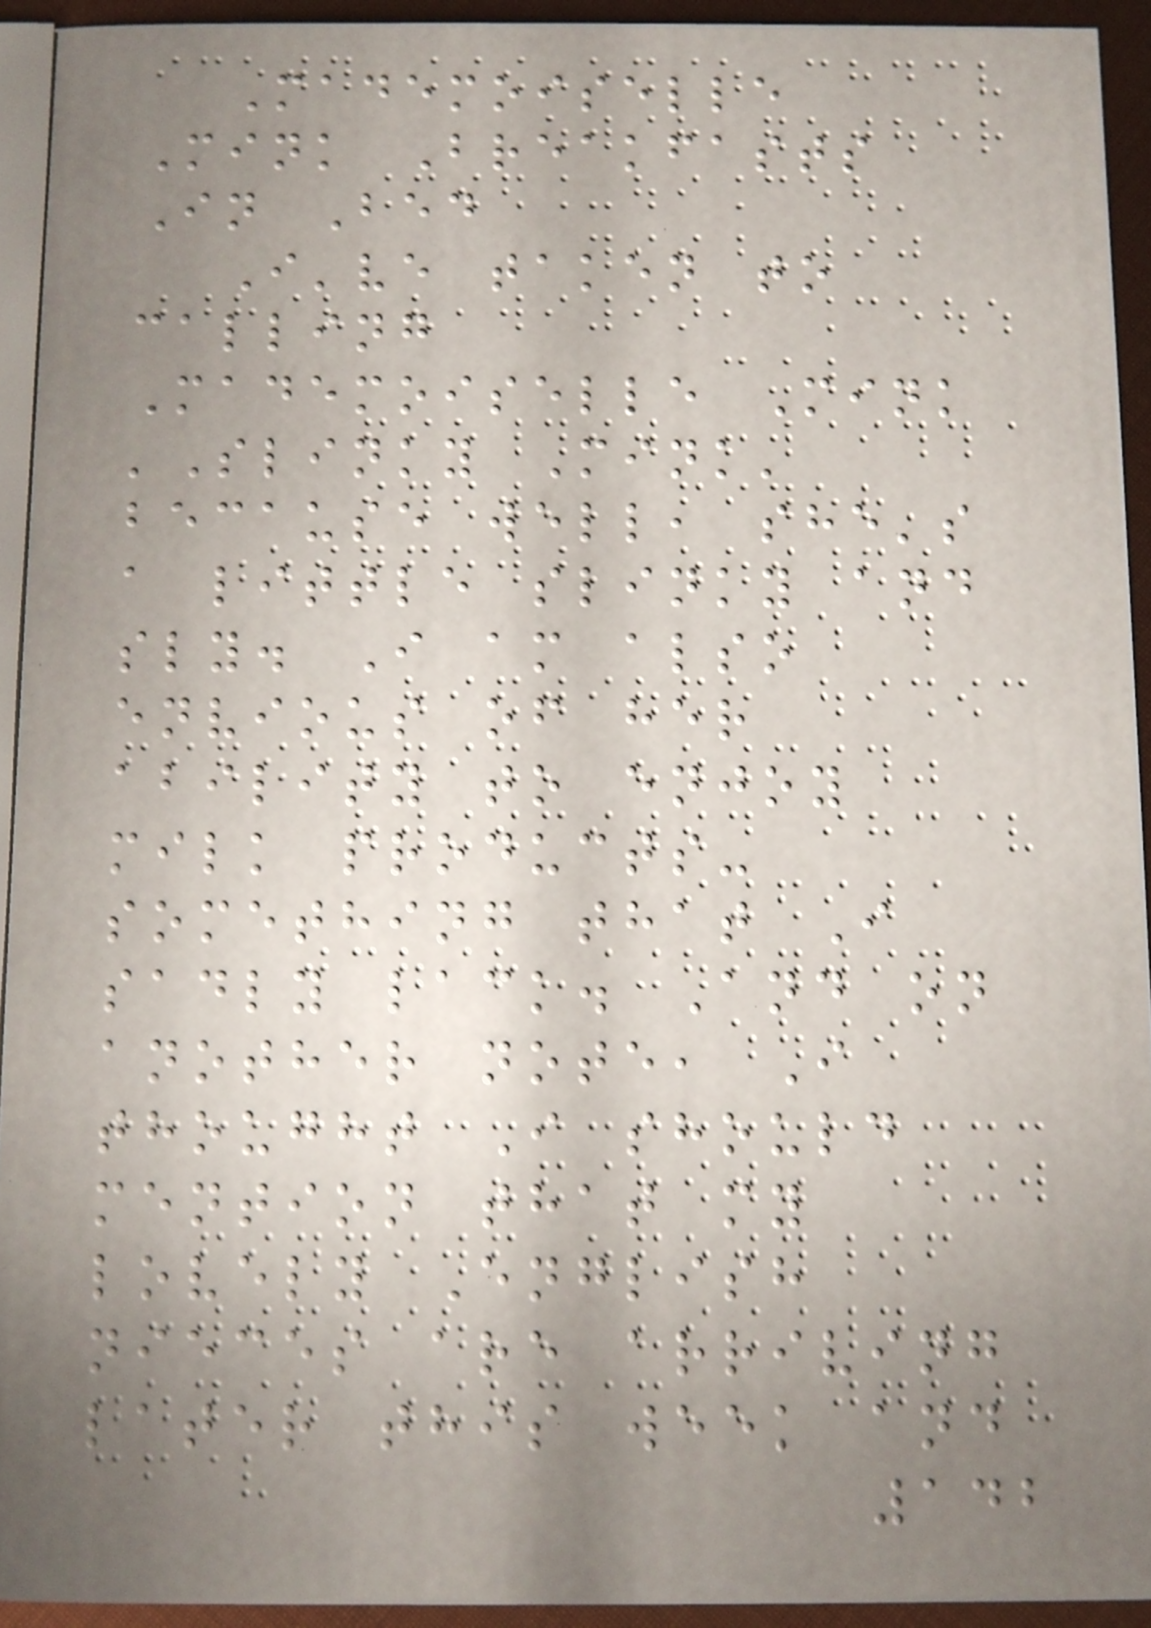Mademoiselle
Mink Breakfasts
In Bed
I've taken to
calling
Mademoiselle Mink
'Slinky Mink'
because well, she's
a little slinky and
sly. I am also
envious of her
ability to enjoy
milk products-
something that I
sadly lack. And on
another note, I
thought I should
mention that my
lovely English
nieces are arriving
later this week and
142
